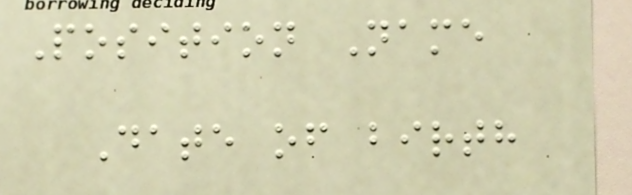Position Name
Date of birth
